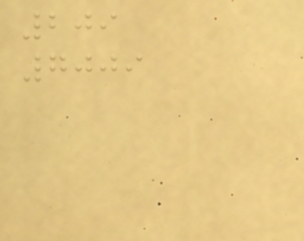209
7009
